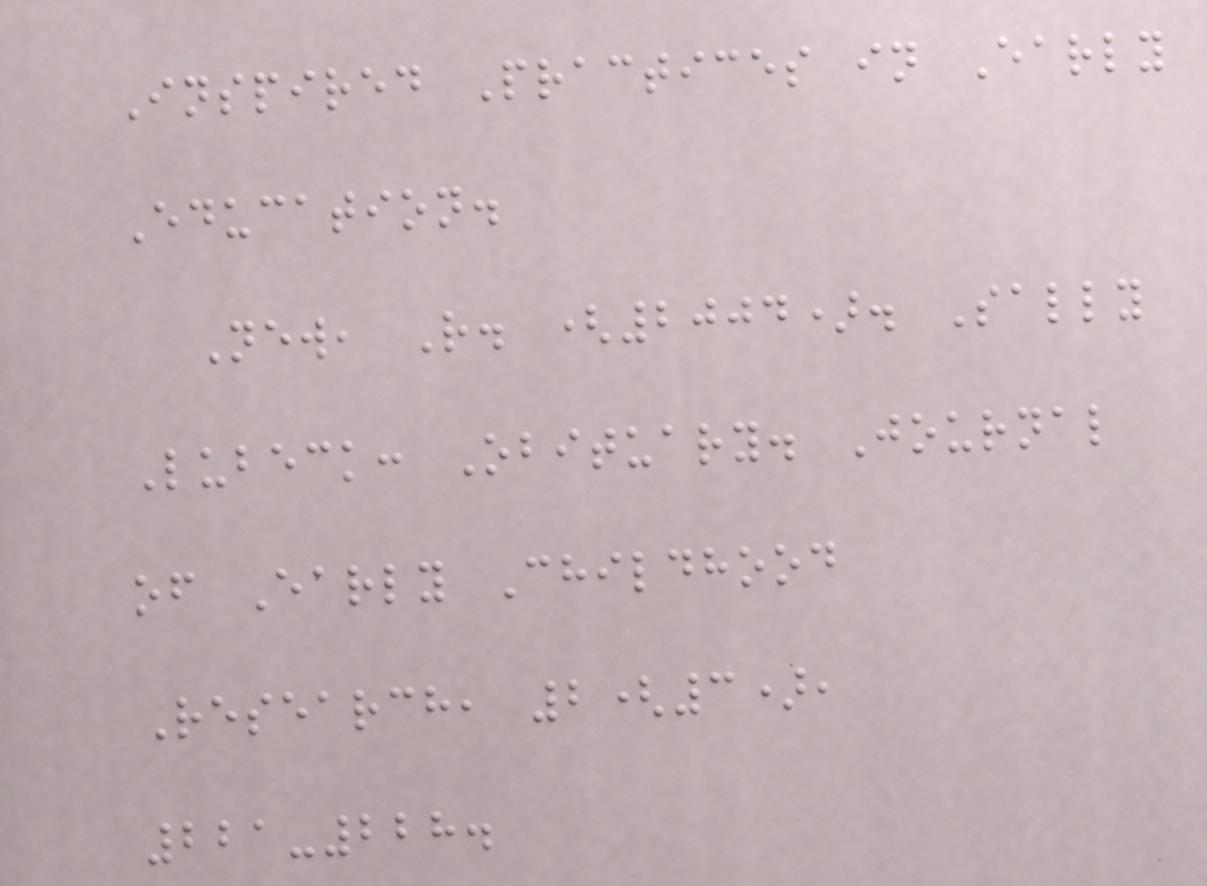Inspired Practices in Early
Education.
New, R. (2004). Sally
Lubeck: Obituary. Journal
of Early Childhood
Research, 2(3),
221-228.
